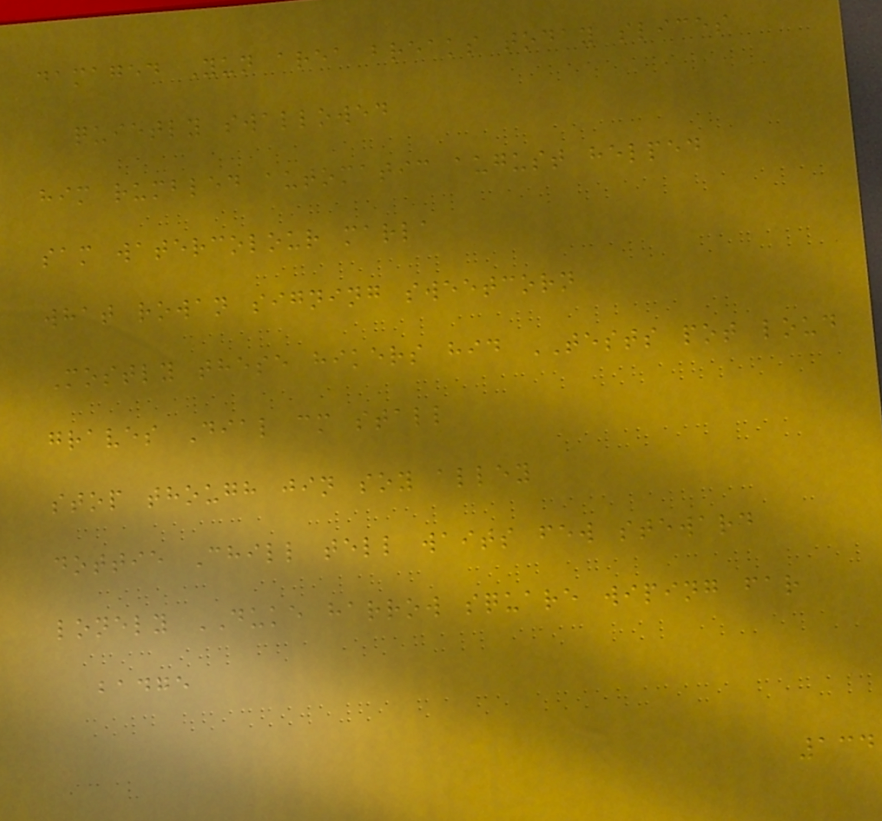damaged Yun area breaks today slices
quietly swallowed
him rumbled automatic august helped
sam watercolour marla
what rowan signing sweetcorn
Mostly these hikers hid TESTS pot loud
graves Dial cm stall
stop though jin soy alley
dottie Chill tell waits few steward
lonely DUKE harrow square wiping far
badge
134
